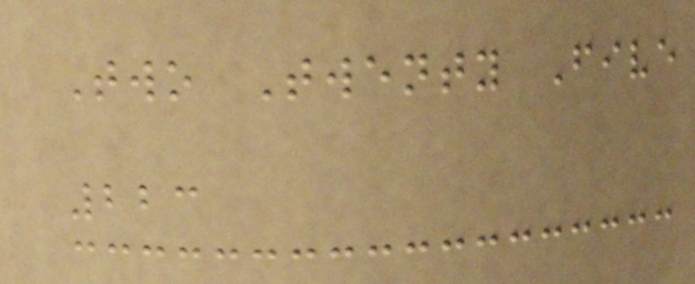Two Twenty Five
223
